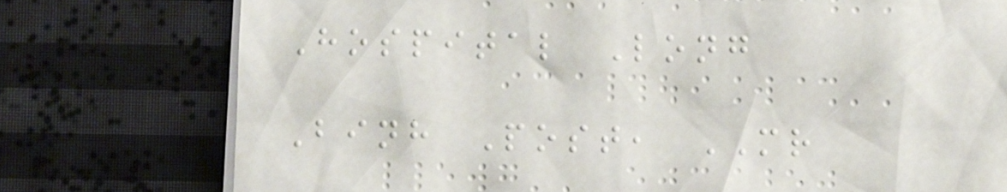Hospital Long
Binh Post, MR
